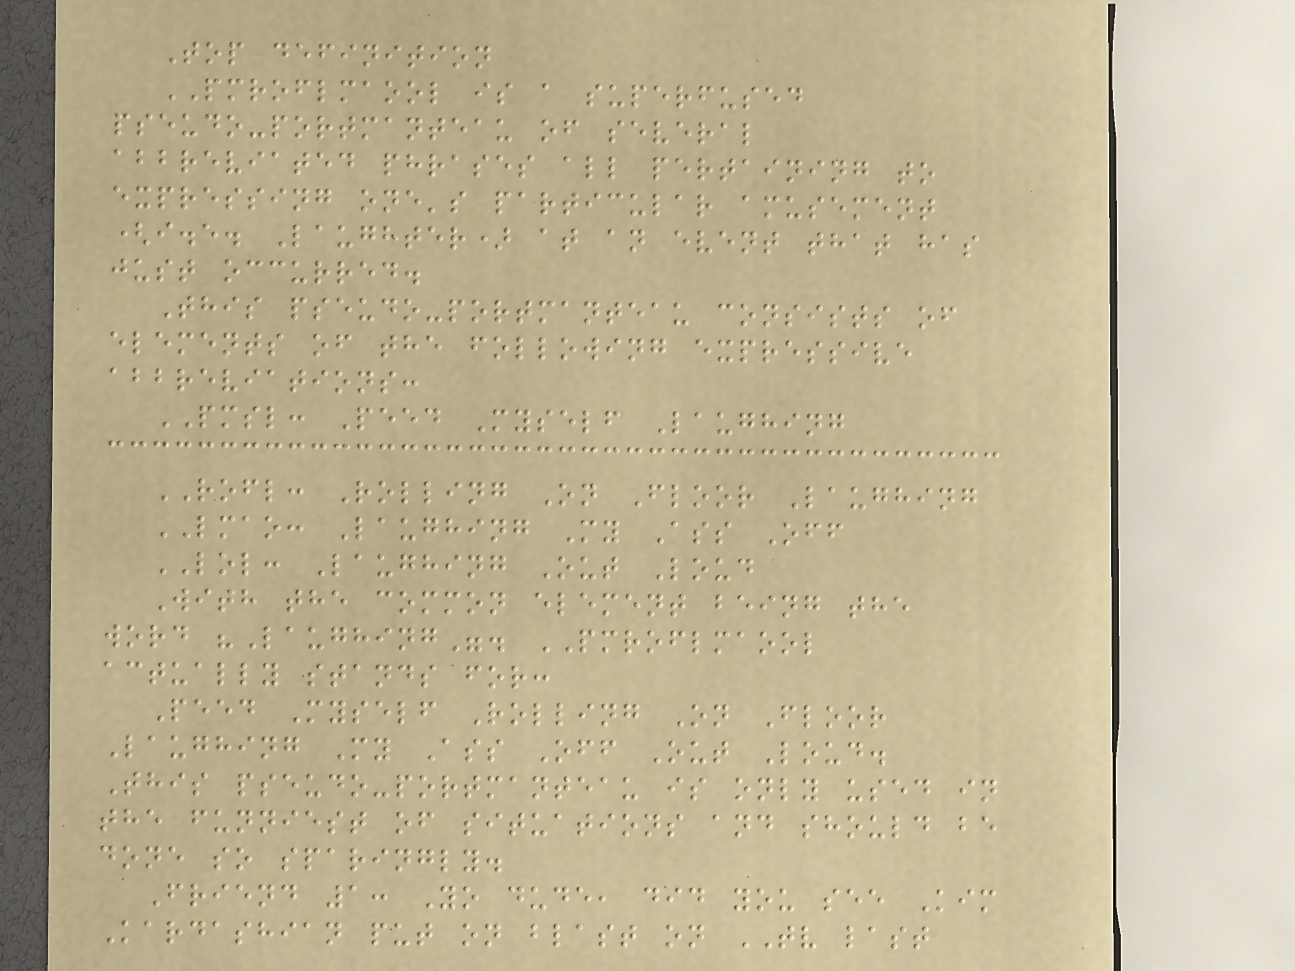Top definition
PMROFLMAOOL is a superfused
pseudo-portmanteau of several
abbreviated phrases all pertaining to
expressing one's particular amusement
(i.e. Laughter) at an event that has
just occurred.
This pseudo-portmanteau consists of
elements of the following expressive
abbreviations:
PMSL: Peed Myself Laughing
ROFL: Rolling On Floor Laughing
LMAO: Laughing My Ass Off
LOL: Laughing Out Loud
With the common element being the
word "Laughing". PMROFLMAOOL
actually stands for:
Peed Myself Rolling On Floor
Laughing My Ass Off Out Loud.
This pseudo-portmanteau is only used in
the funniest of situations and should be
done so sparingly.
Friend 1: Yo dude, did you see Kim
Kardashian put on blast on TV last
